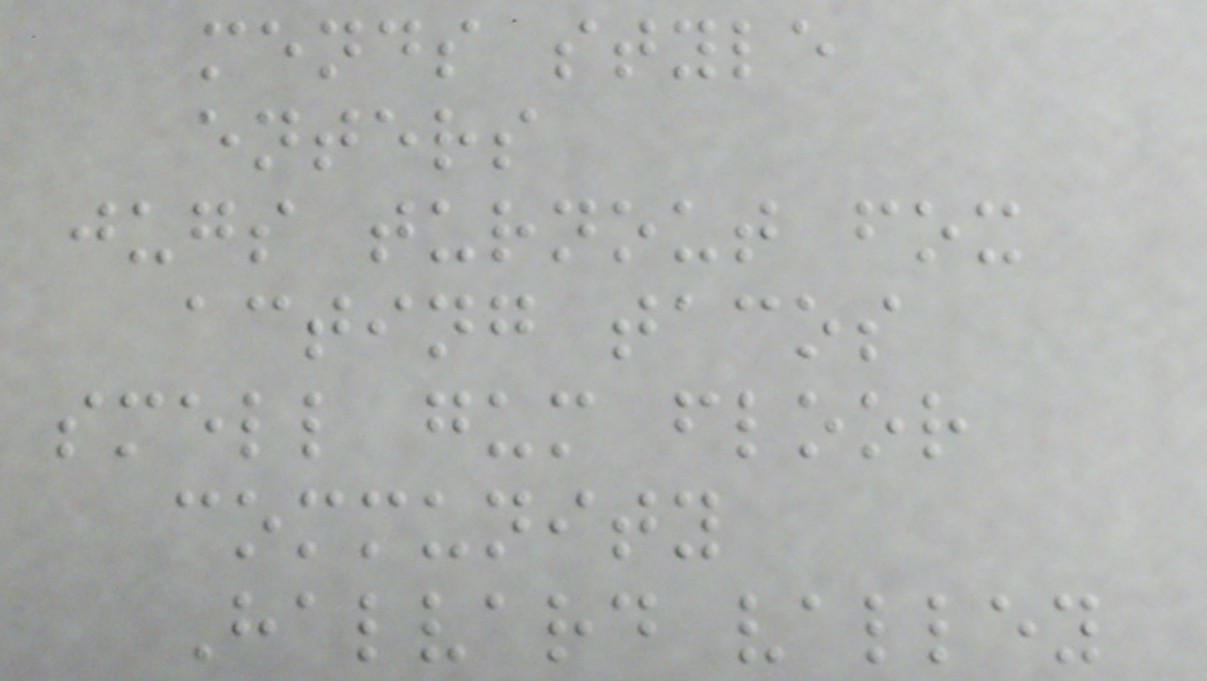mends style
enters
jugs turnout fox
acting tacos
smell gum floor
community
Halvard valley
